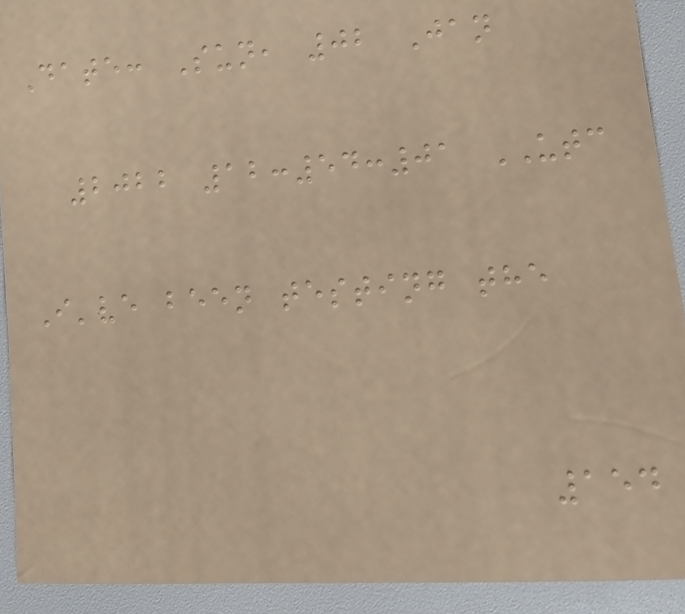Date: Sun, 02 Jan
2022 12:54:01 UTC
I've been testing the
154
